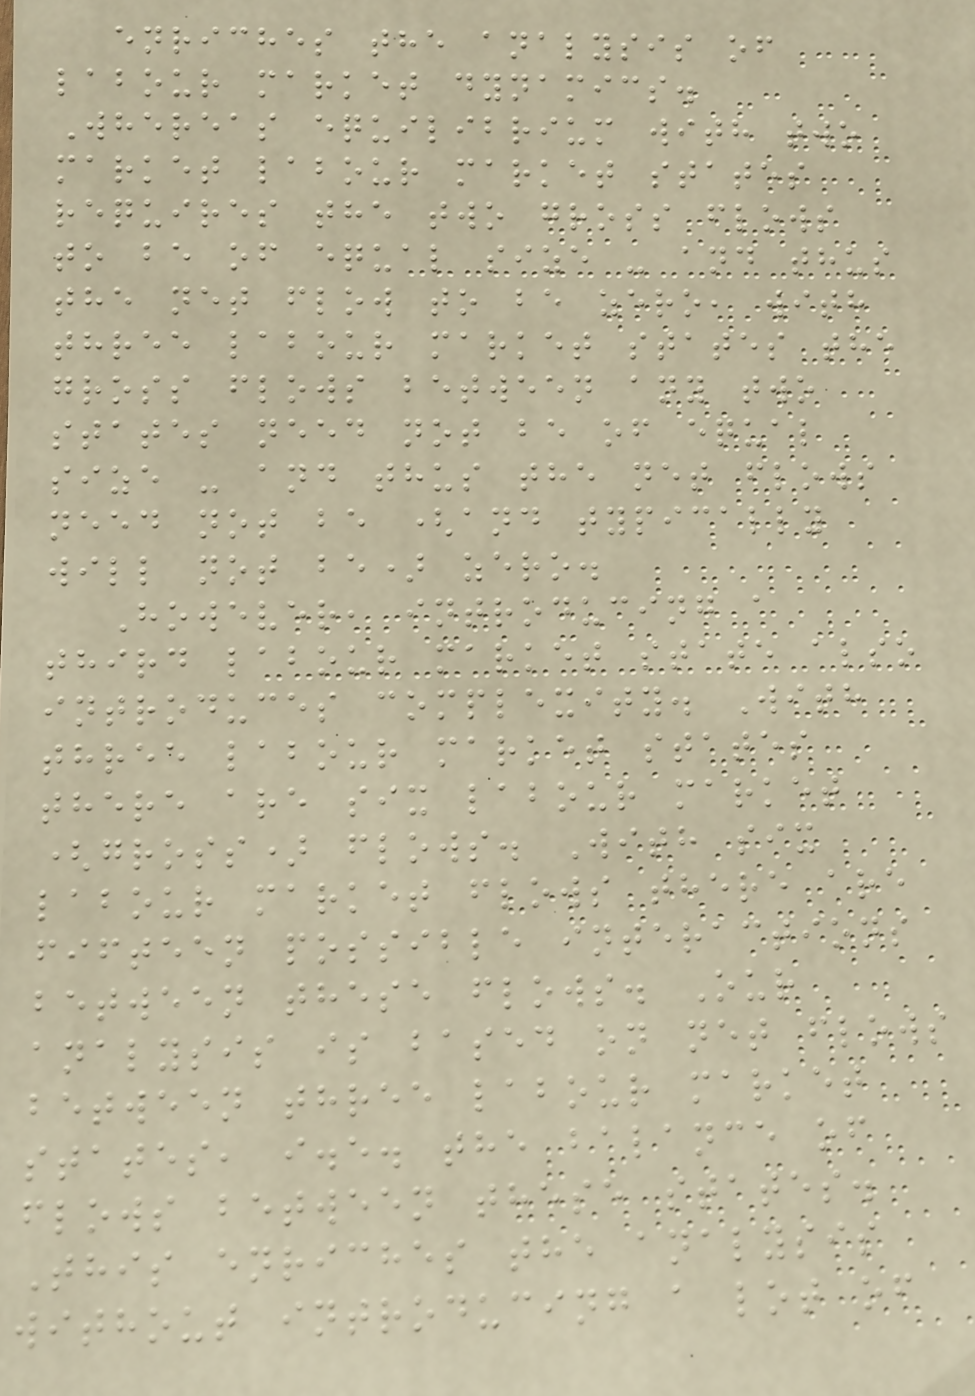enriches the analysis of
labour market dynamics.
Whereas equilibrium with two
market labour market states
requires the two gross flows
to be of equal size - and thus
the net flow to be zero, with
three labour market states the
gross flows between any two
states need not be of equal
size - and thus the net flows
need not be (and typically
will not be) zero.
However, introducing a
third labour market state also
introduces complexity. With
three labour market states
there are six labour market
(gross) flows. With six
labour market flows there are
fifteen possible interactions
between these flows. Our
analysis is based on net flows
between three labour market
states, i.e. the balance of
flows between these states.
This enriches the analysis
without introducing a lot of
